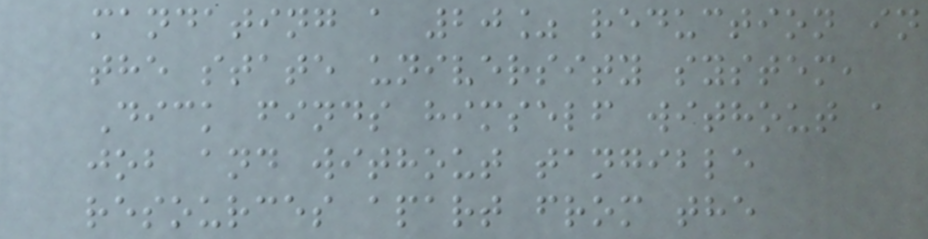mandating a 20% reduction in
the state university system,
Dick finds himself without a
job and without tangible
resources apart from the
